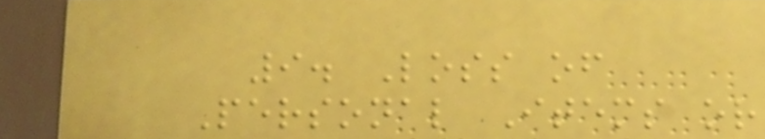9. Loss of
Personal Items or
